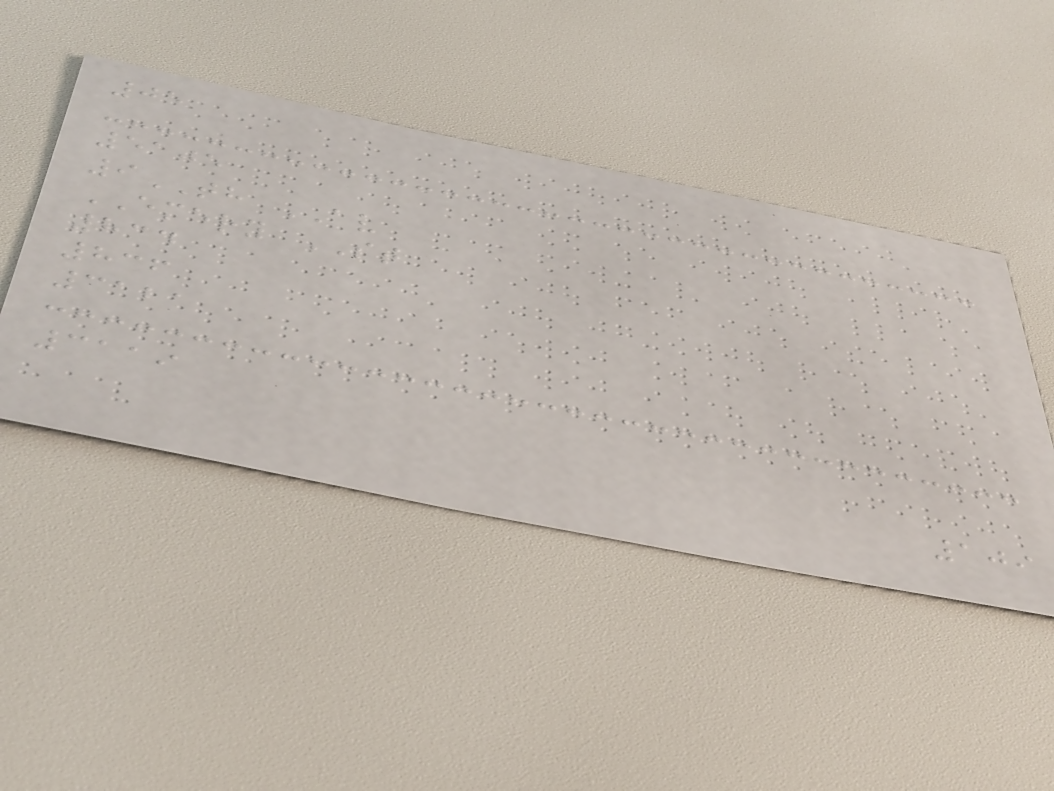05
5105
9TH AV
EMERY ST
834
836
3121
3119
109
